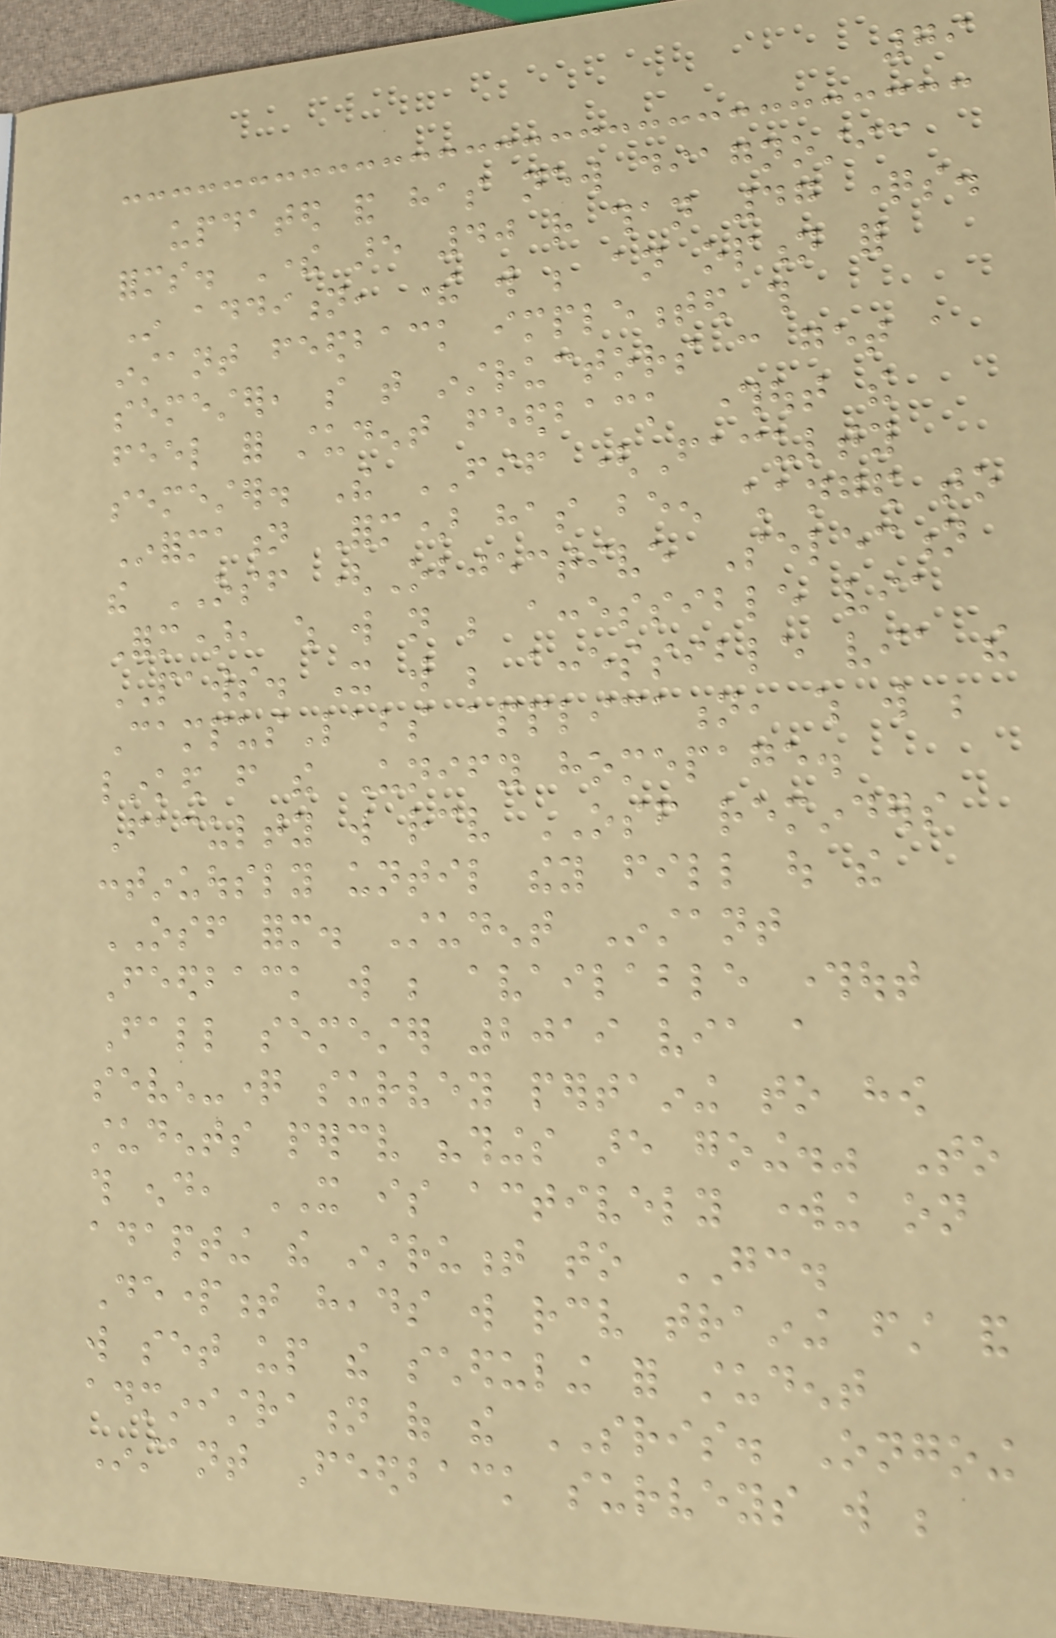79
updated and has new diagnostic
forms. There are 40 rather than 47 questions.
In addition, there will be an option for
instant feedback implemented this
semester, so that instructors can get a
feel for student feedback throughout the
semester. The FIF (Faculty
Information Form) has been changed to
the OSF (Objective Selection
Form), which will not be accessible via
PAWS. It will be accessible via the
CampusLabs application, which will be
linked from the Unify homepage.
Faculty will receive OSF reminders
continuously until they fill out the
OSF form. Student Instant
Feedback will be available throughout
Fall semester 2019 via a
seven-question survey pertaining to how
students perceive "things are going." To
this end, IT is actively working on
adapting the instrument to GC.
Department heads will receive training first and
will set up the scheduling for student
administration of the SRIS. Ongoing
Instant Feedback surveys will be
